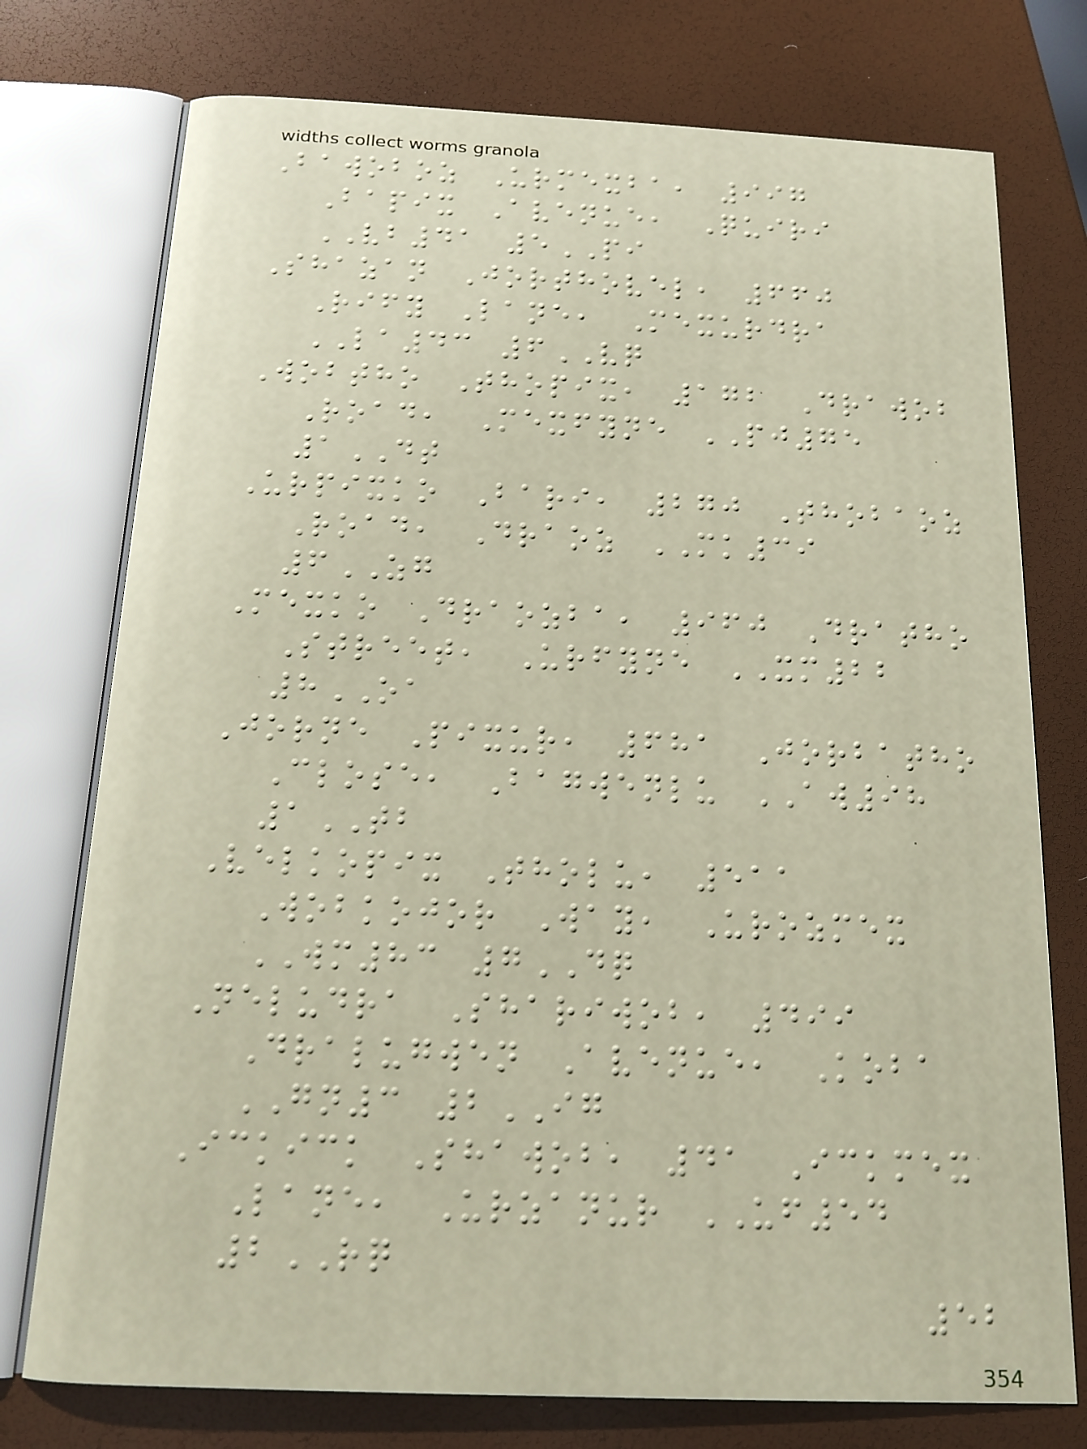Bawoboz Urmexba, 997
Bapix Avenue, Quiri
VB41 5PI
Shazan Jorthovel, 660
Rify Lane, Mexurdra
LA43 6VQ
Wobtho Thopix, 172 Drawob
Road, Mexfyne PJ75
1DT
Urpixko Bari, 270 Thobaoz
Road, Draoz MK39
6ZG
Mexko Draozba, 960 Dratho
Street, Urfyne XM22
8OA
Jorne Pixur, 681 Jorbatho
Close, Bagwenlu AW98
1TB
Velkopix Tholu, 511
Wobkojor Way, Urozmex
WM83 7DQ
Neludra Shariwob, 499
Dralugwen Avenue, Koba
GN3 2IG
Ickick Shawob, 41 Ickmex
Lane, Urzanur UF54
2RQ
52
